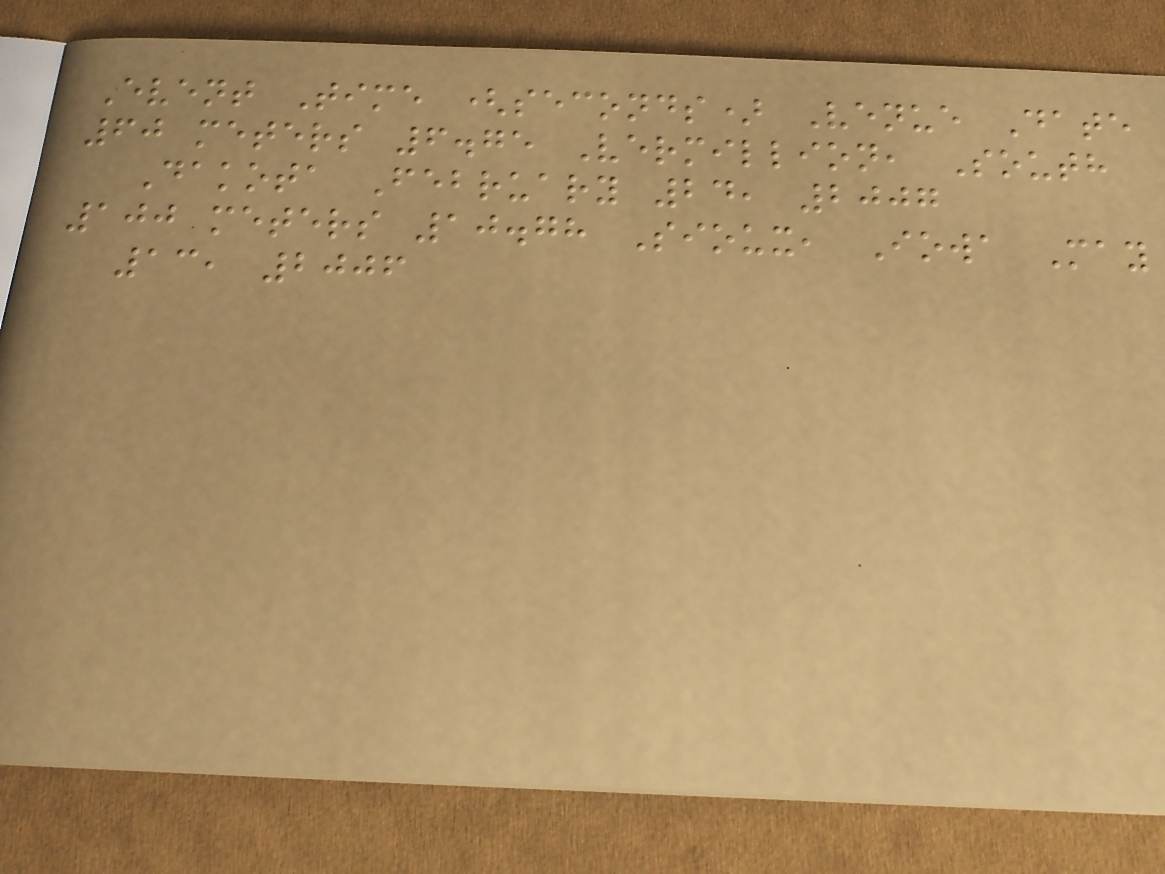Event Time (seconds) Venue Date
60 meters 6.75 Vermillion, South
Dakota February 24, 2007
100 meters 10.78 Sioux, Iowa May
13, 2006
